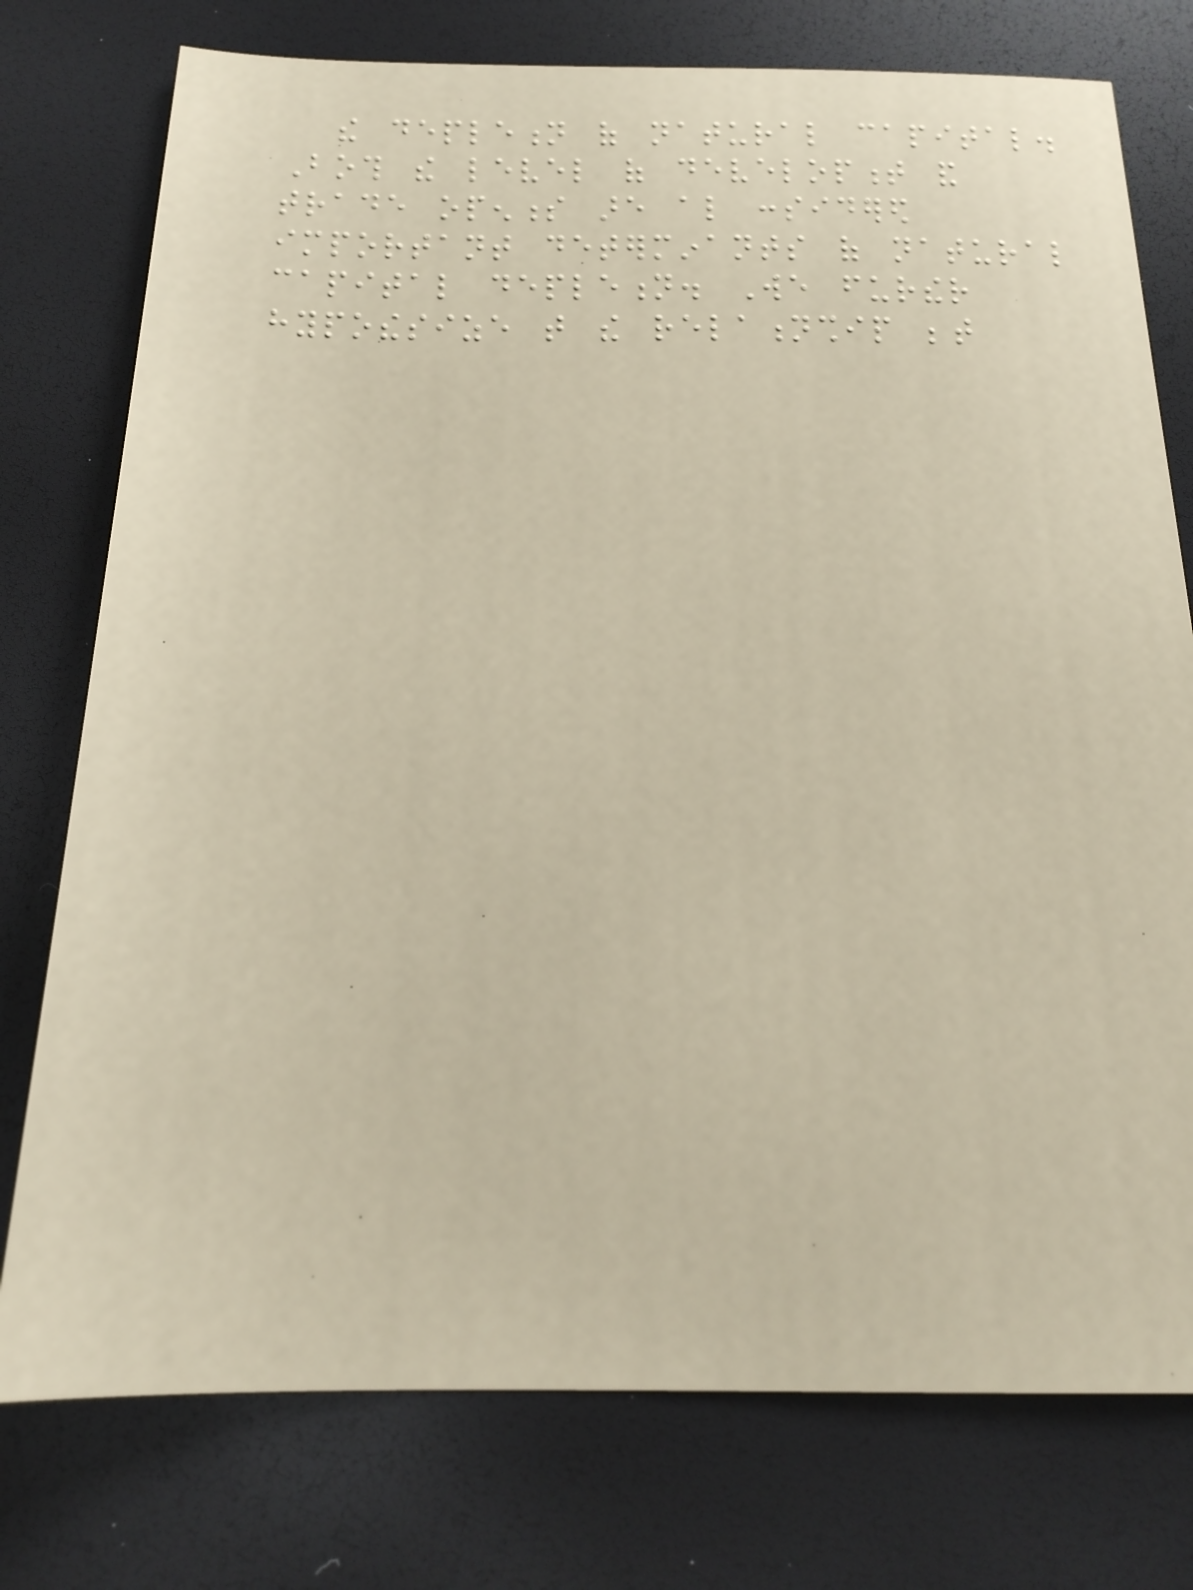the depletion of natural capital.
Both the level of development and
trade openness are also considered
important determinants of natural
capital depletion. We further
hypothesize that the relationship between
